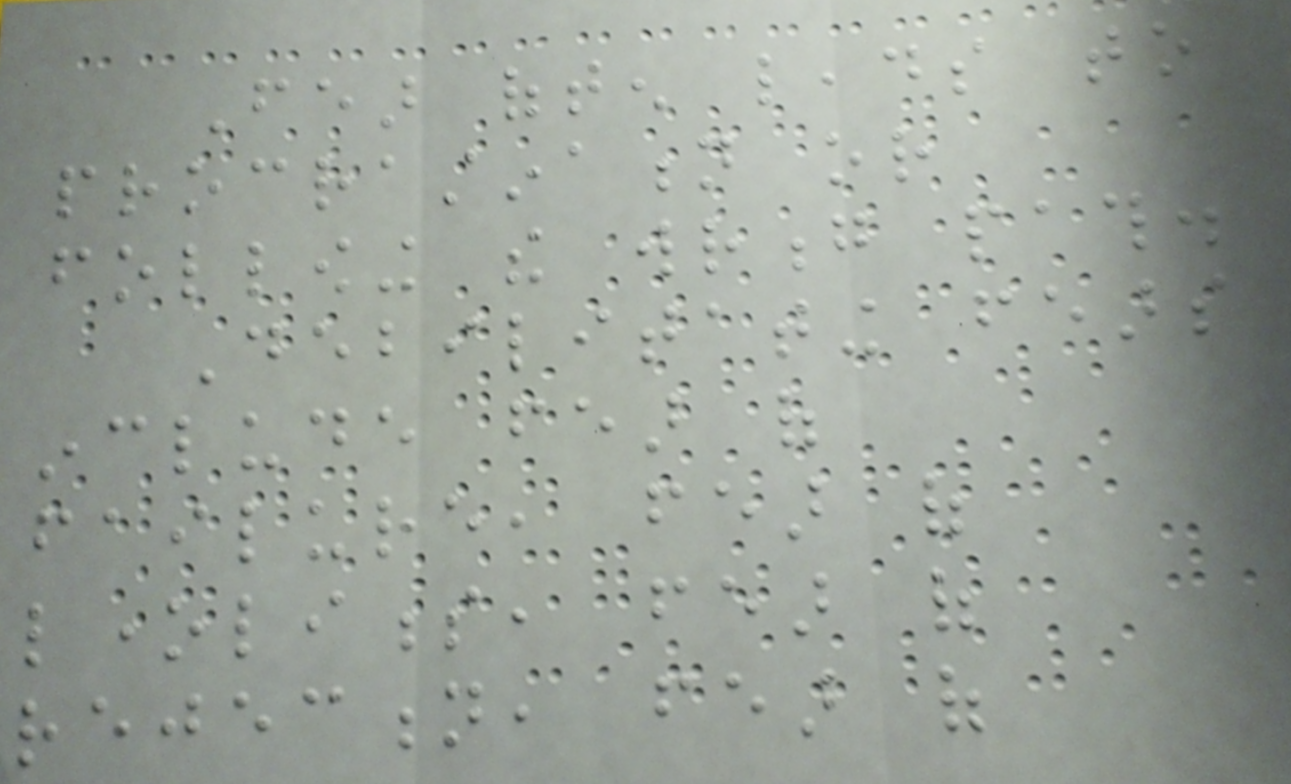Fear often leads to
procrastination or
following the wrong path.
Debilitating fears
include fear of
failure, fear of
loneliness, fear of
rejection, fear of
